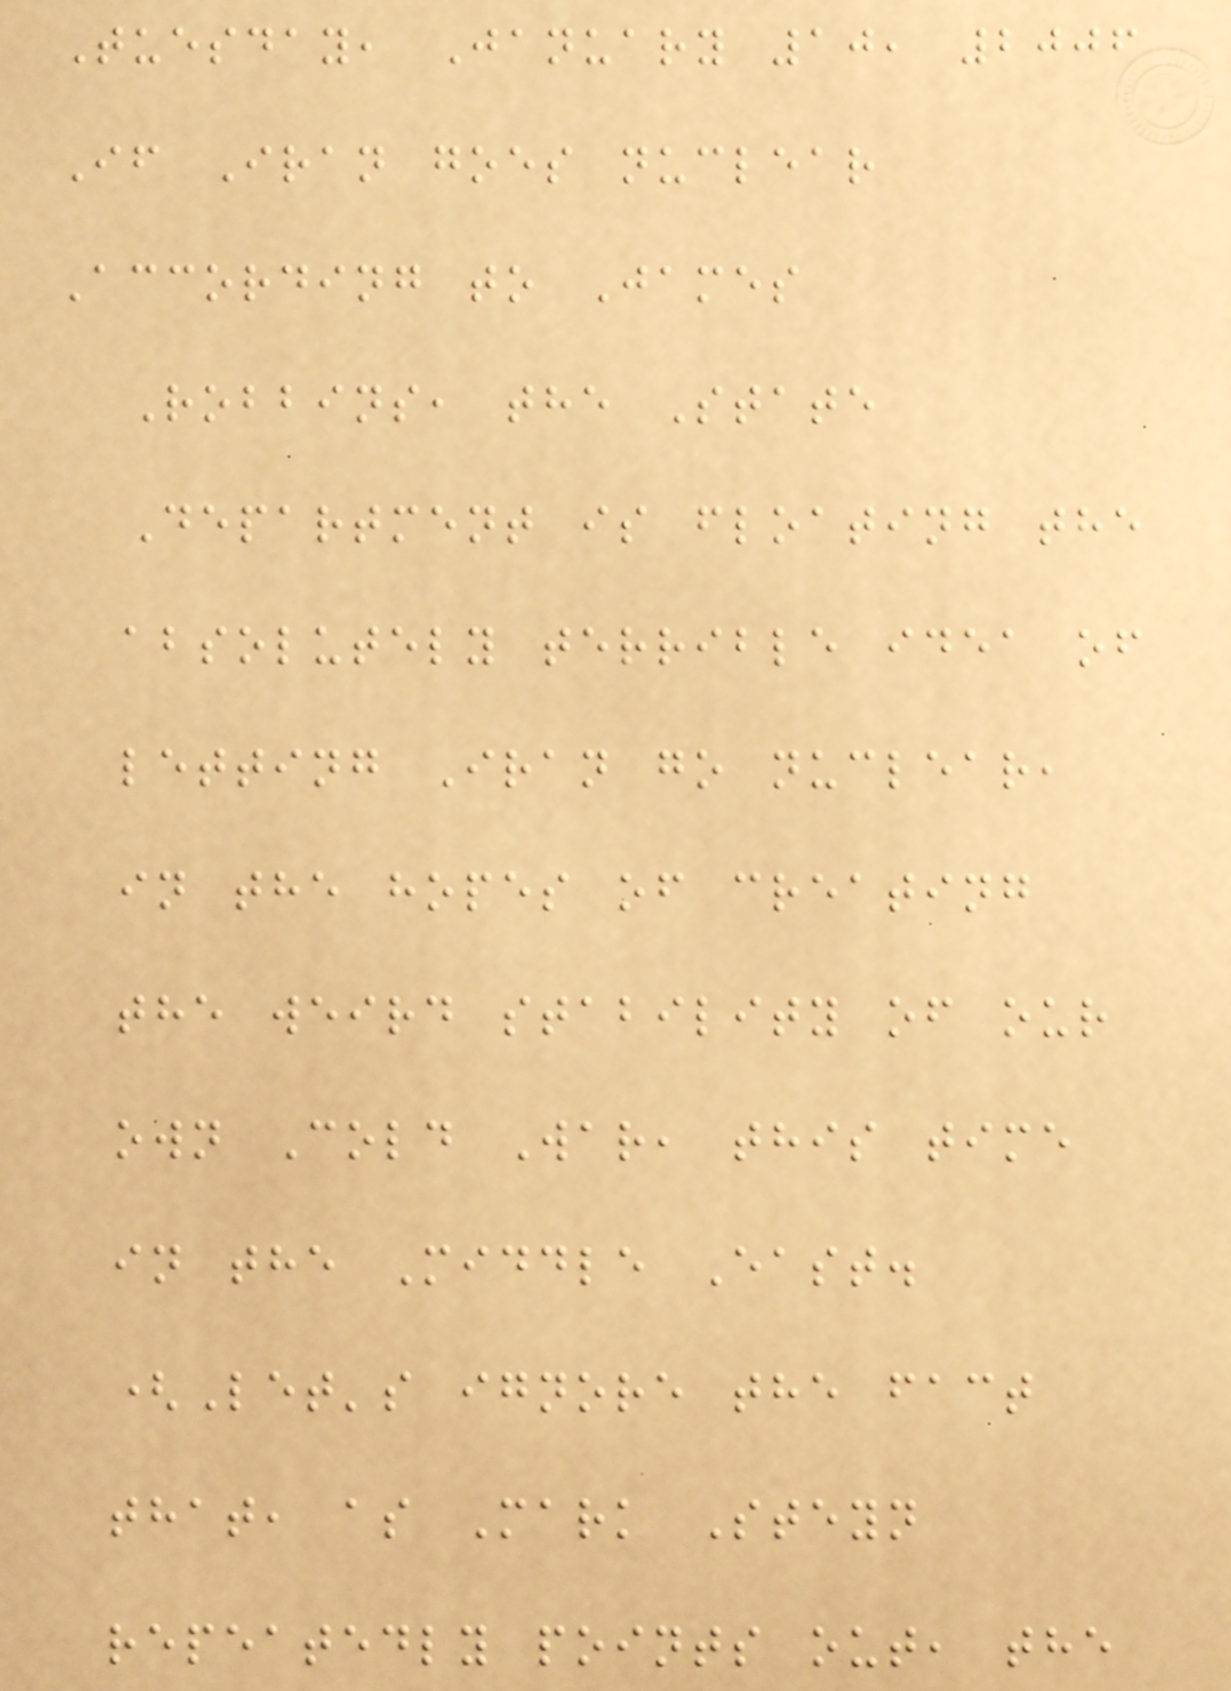Tuesday, January 10, 2006
If Iran goes nuclear
According to James
Robbins, the State
Department is floating the
absolutely terrible idea of
letting Iran go nuclear,
in the hopes of creating
the weird stability of our
own Cold War, this time
in the Middle East.
(Let's ignore the fact
that, as Mark Steyn
repeatedly points out, the
